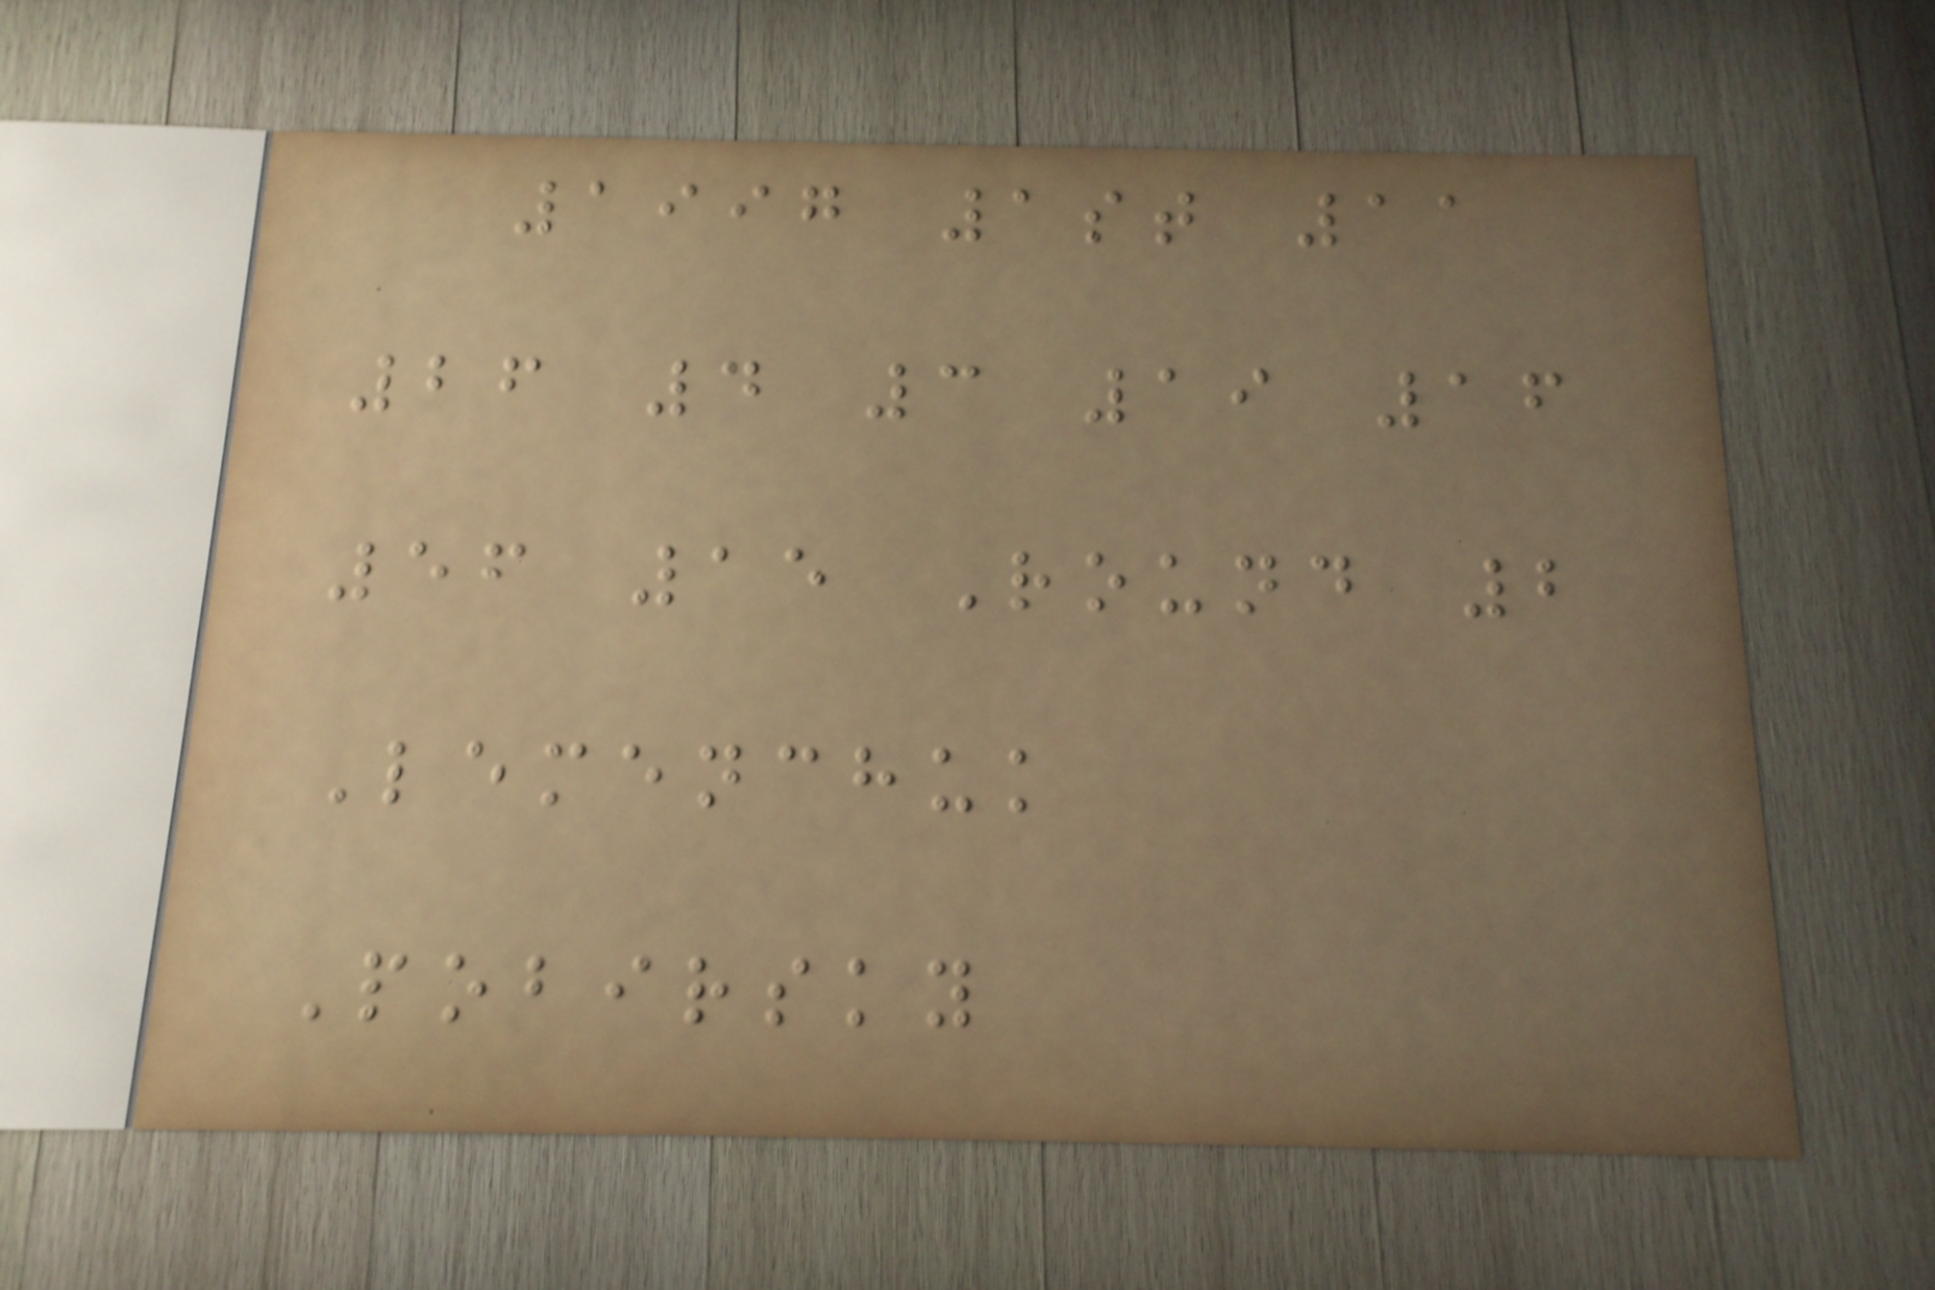1997 1st 11
26 4 3 19 16
56 15 Round 2
Lemenchuk
Pobirsky
